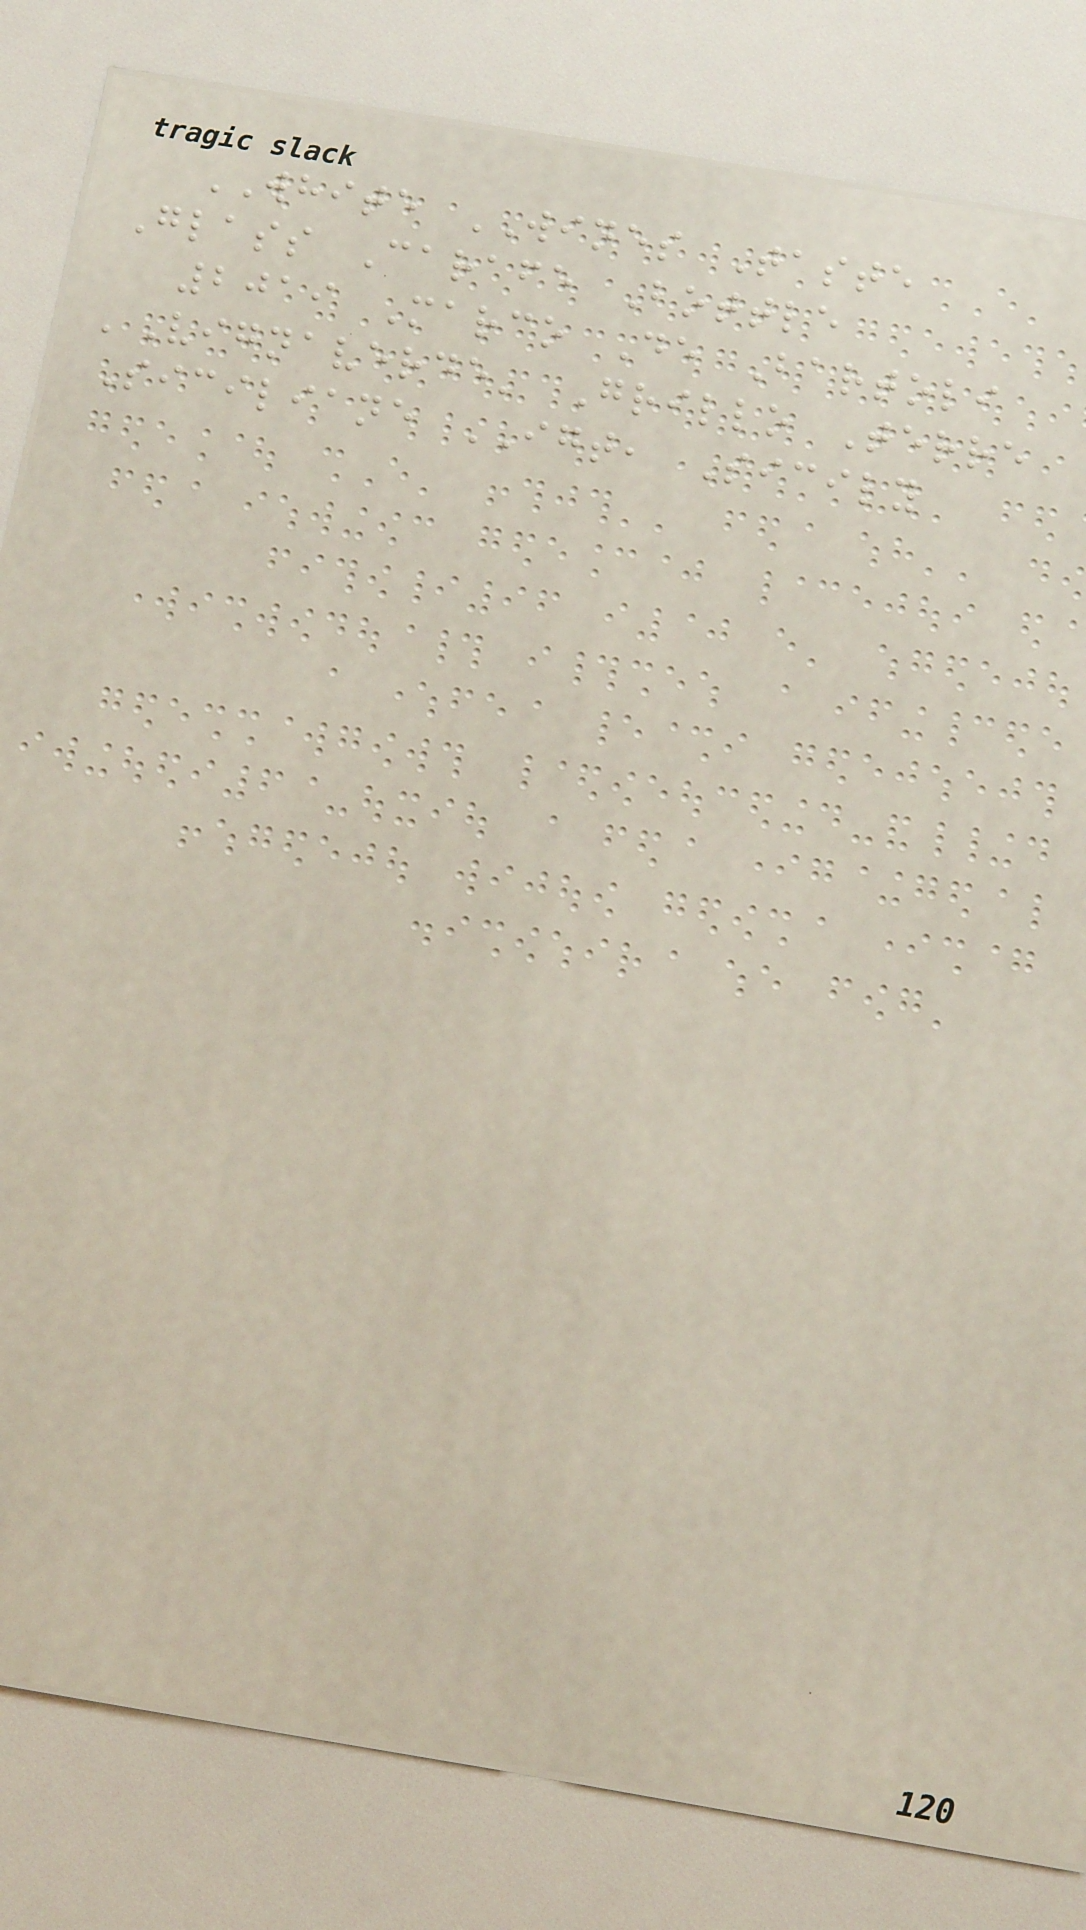WHITE WINES Taste
Glass Carafe Bottle
2019 Marco De Bartoli
'Vignaverde' Grillo Terre
Siciliane IGT, Sicily
